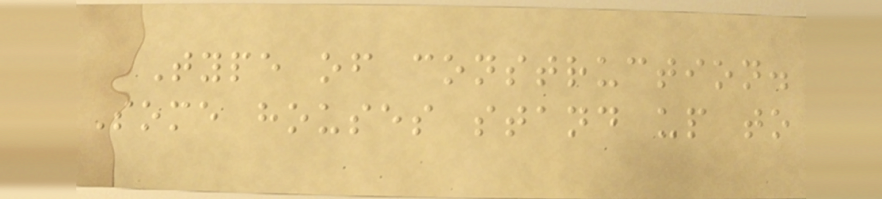Type of construction.
Some houses stand up to
